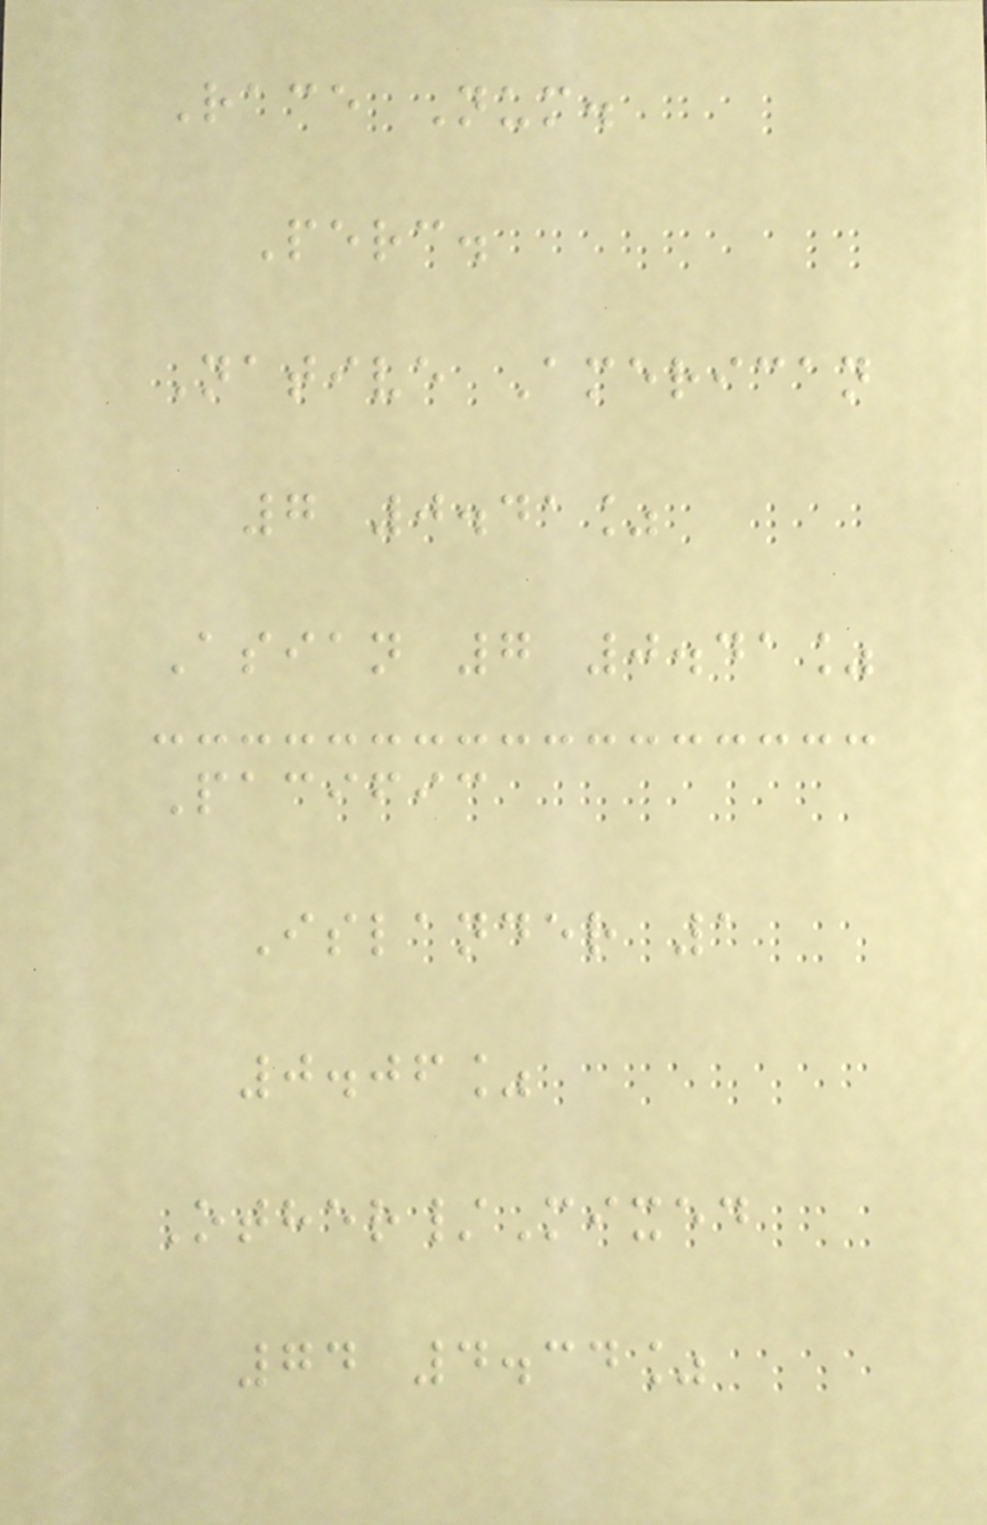Race Num.
Perc.
Native American
7 0.41%
Asian 7 0.41%
Pacific
Islander 1
0.06%
Other/Mixed
74 4.34%
